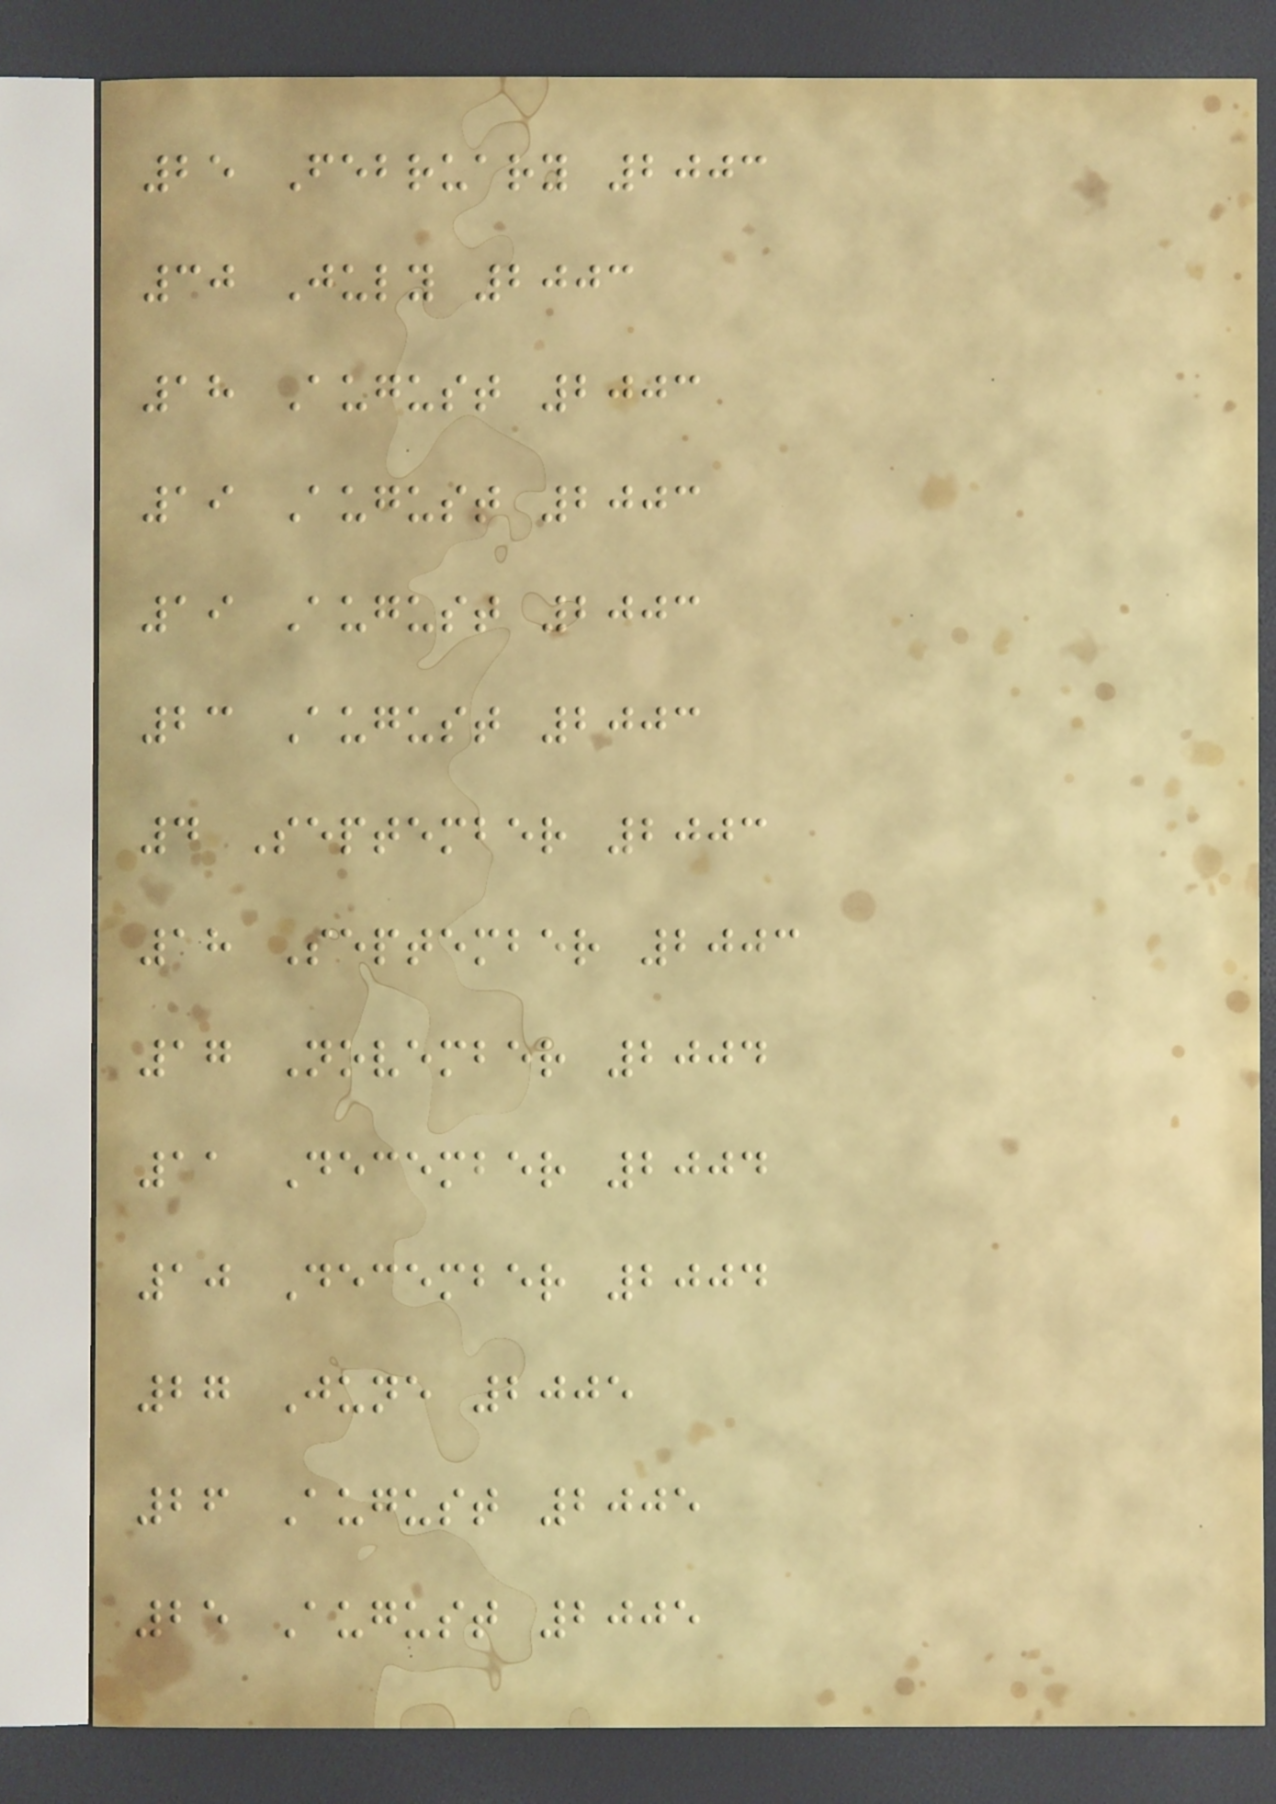25 February 2003
30 July 2003
18 August 2003
19 August 2003
19 August 2003
23 August 2003
4 September 2003
18 September 2003
17 November 2004
11 December 2004
10 December 2004
27 June 2005
26 August 2005
25 August 2005
